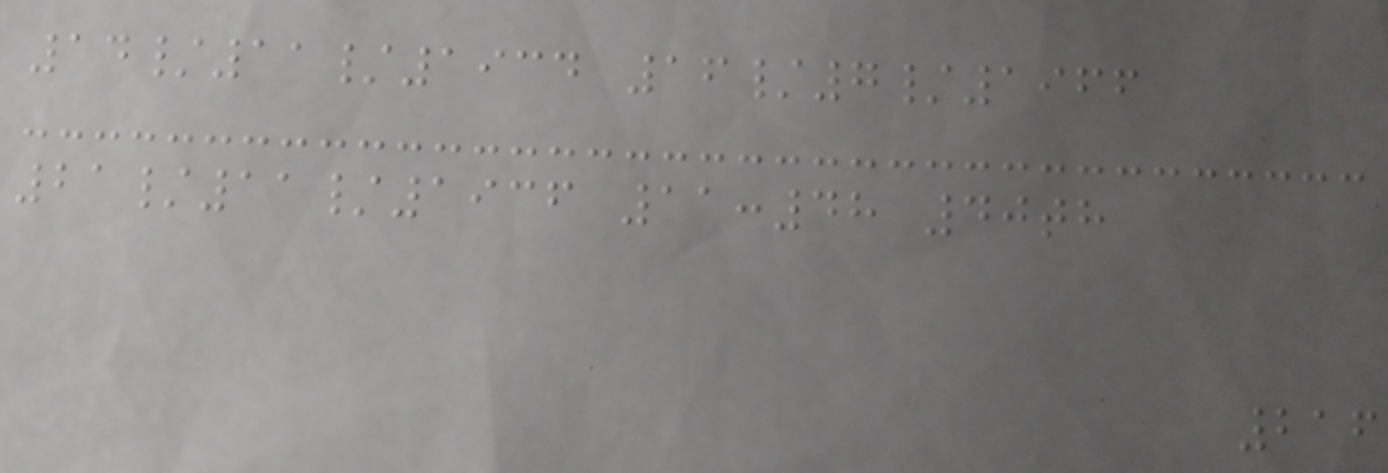14/11/1934 16/7/1966
21/11/1936 11:48 40th
216
